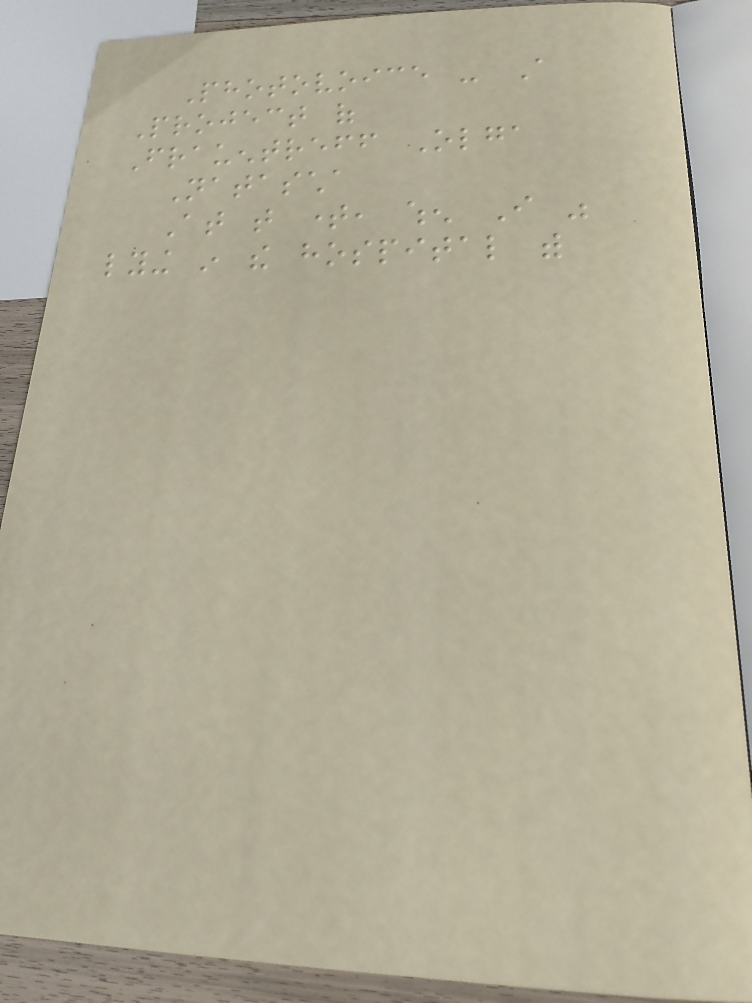Photovoice - A
Project of
Frauentreff Olga
Natascha
At that time, when I was
lying in the hospital with
